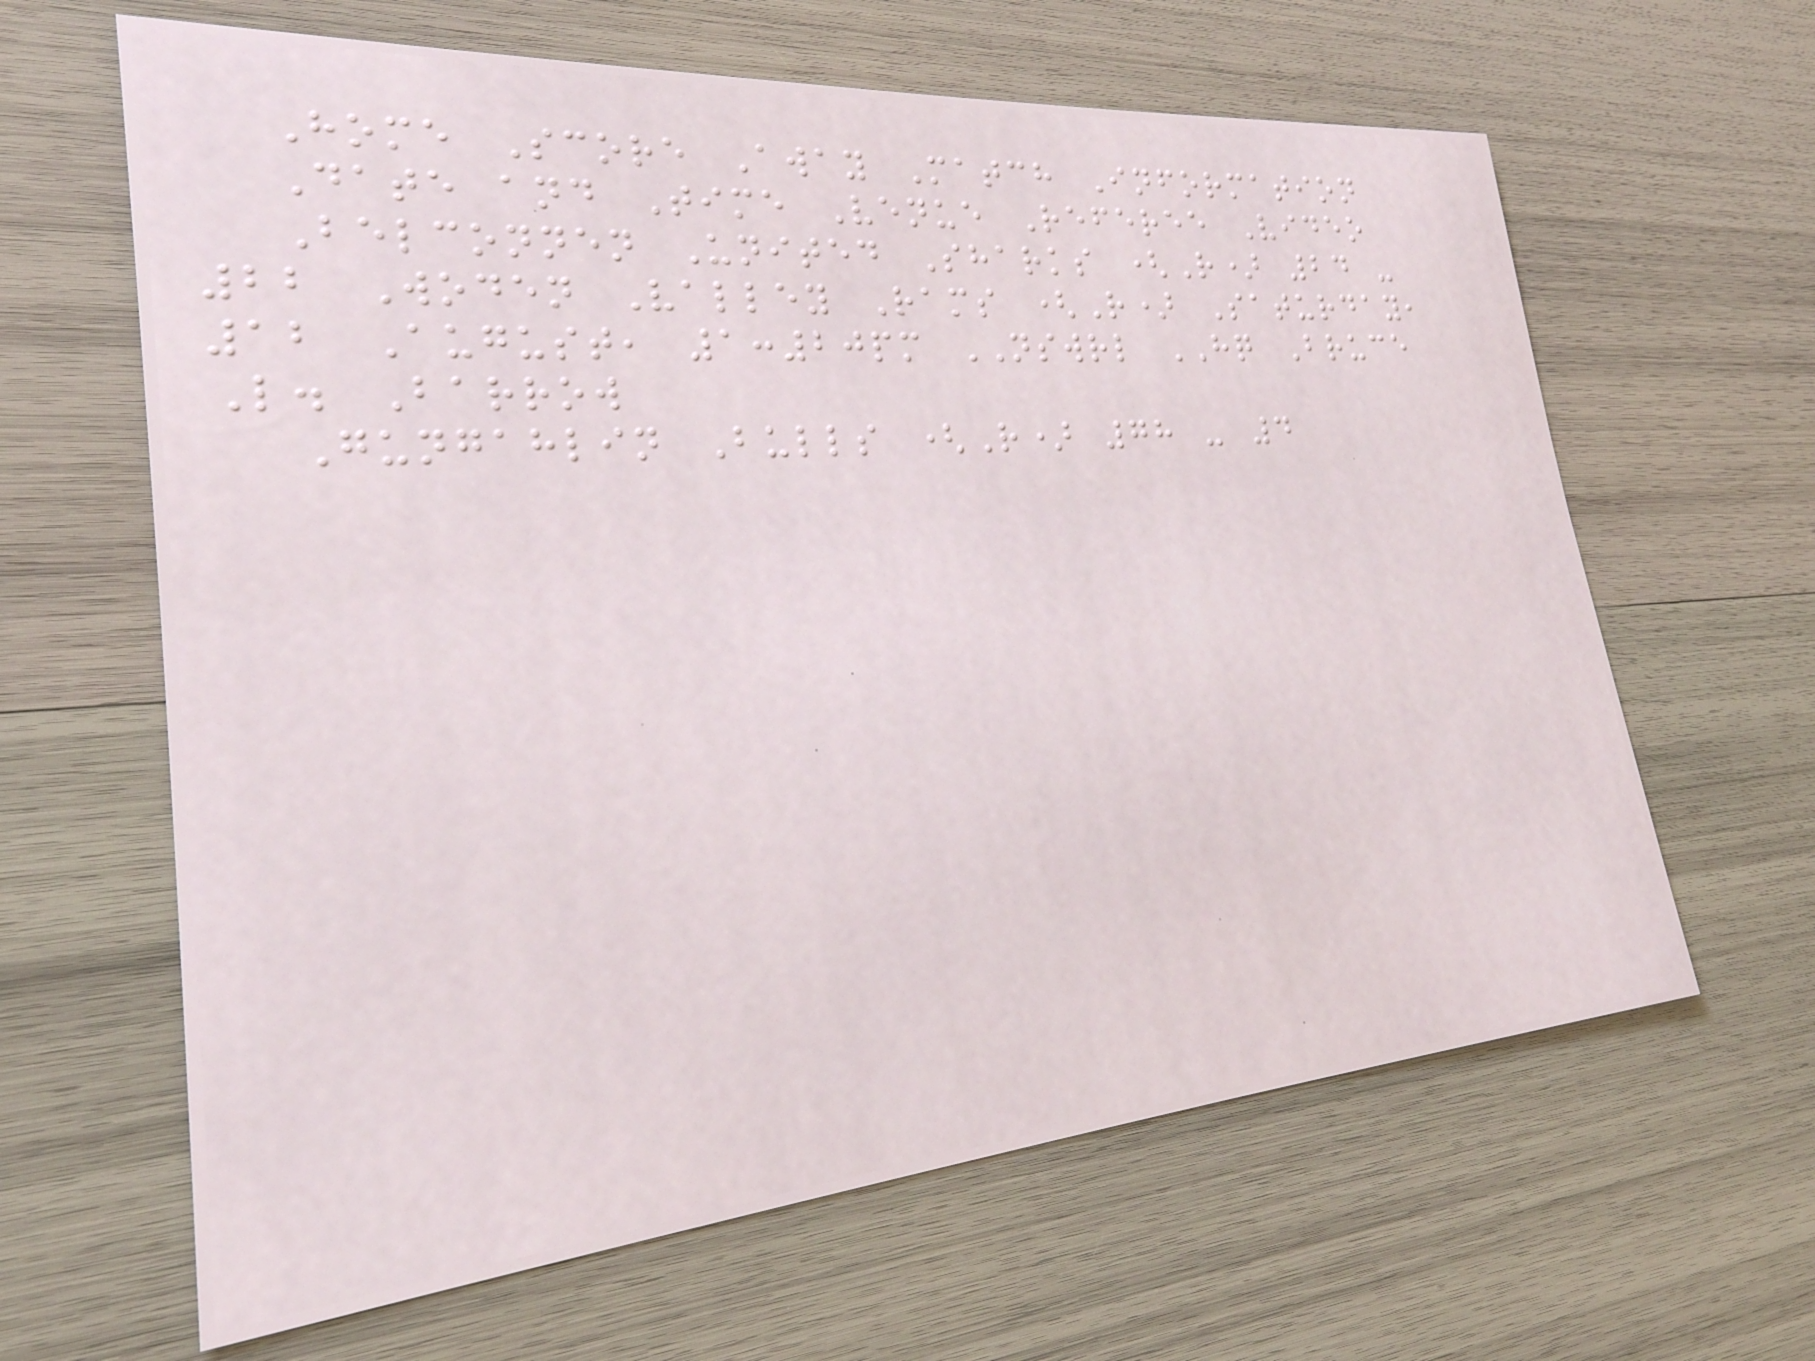Home Score Away Match Information
Date and Time Venue Referee Video
Belconnen United Sharks (R) 24 -
22 Woden Valley Rams (R) Saturday,
12 August, 1:20pm NSWRL HQ Bruce
L. Barrow
Gungahlin Bulls (R) 78 - 4
